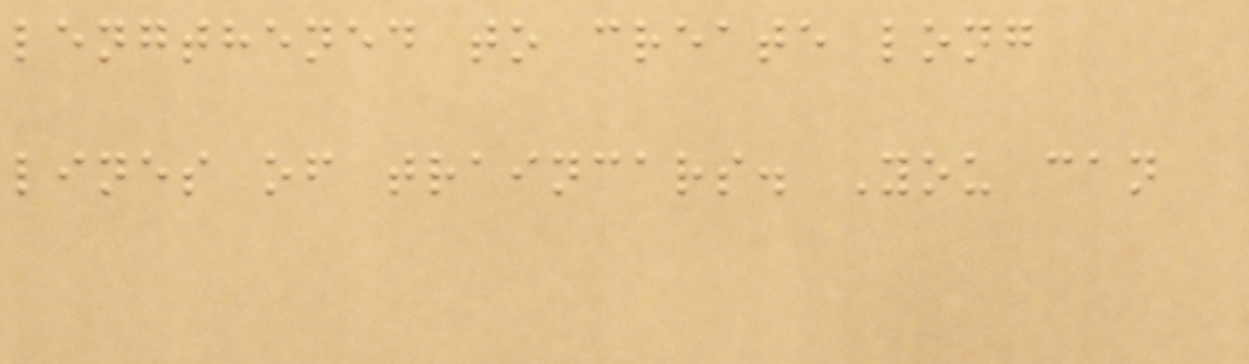lengthened to create long
lines of traincars. You can
